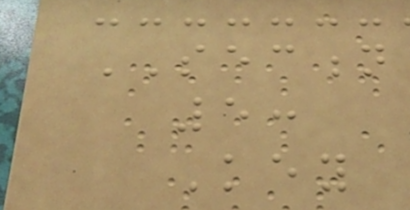SECTION
5:
Key
